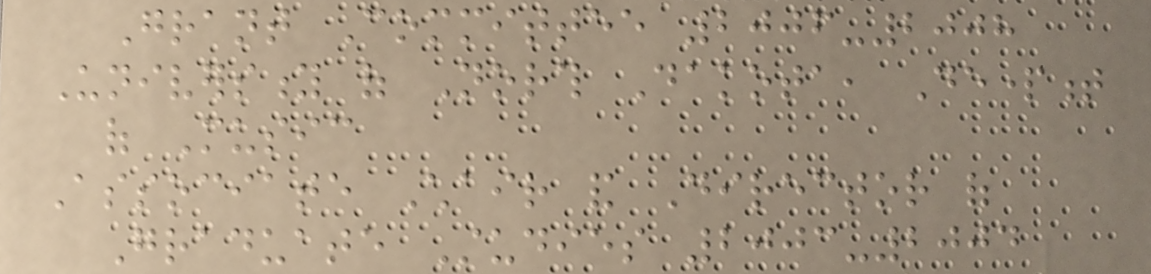Grant Committee 2006-2008
University of North Dakota, Department
of Music
Associate Chair and Director of
Graduate Studies 2003-2004
